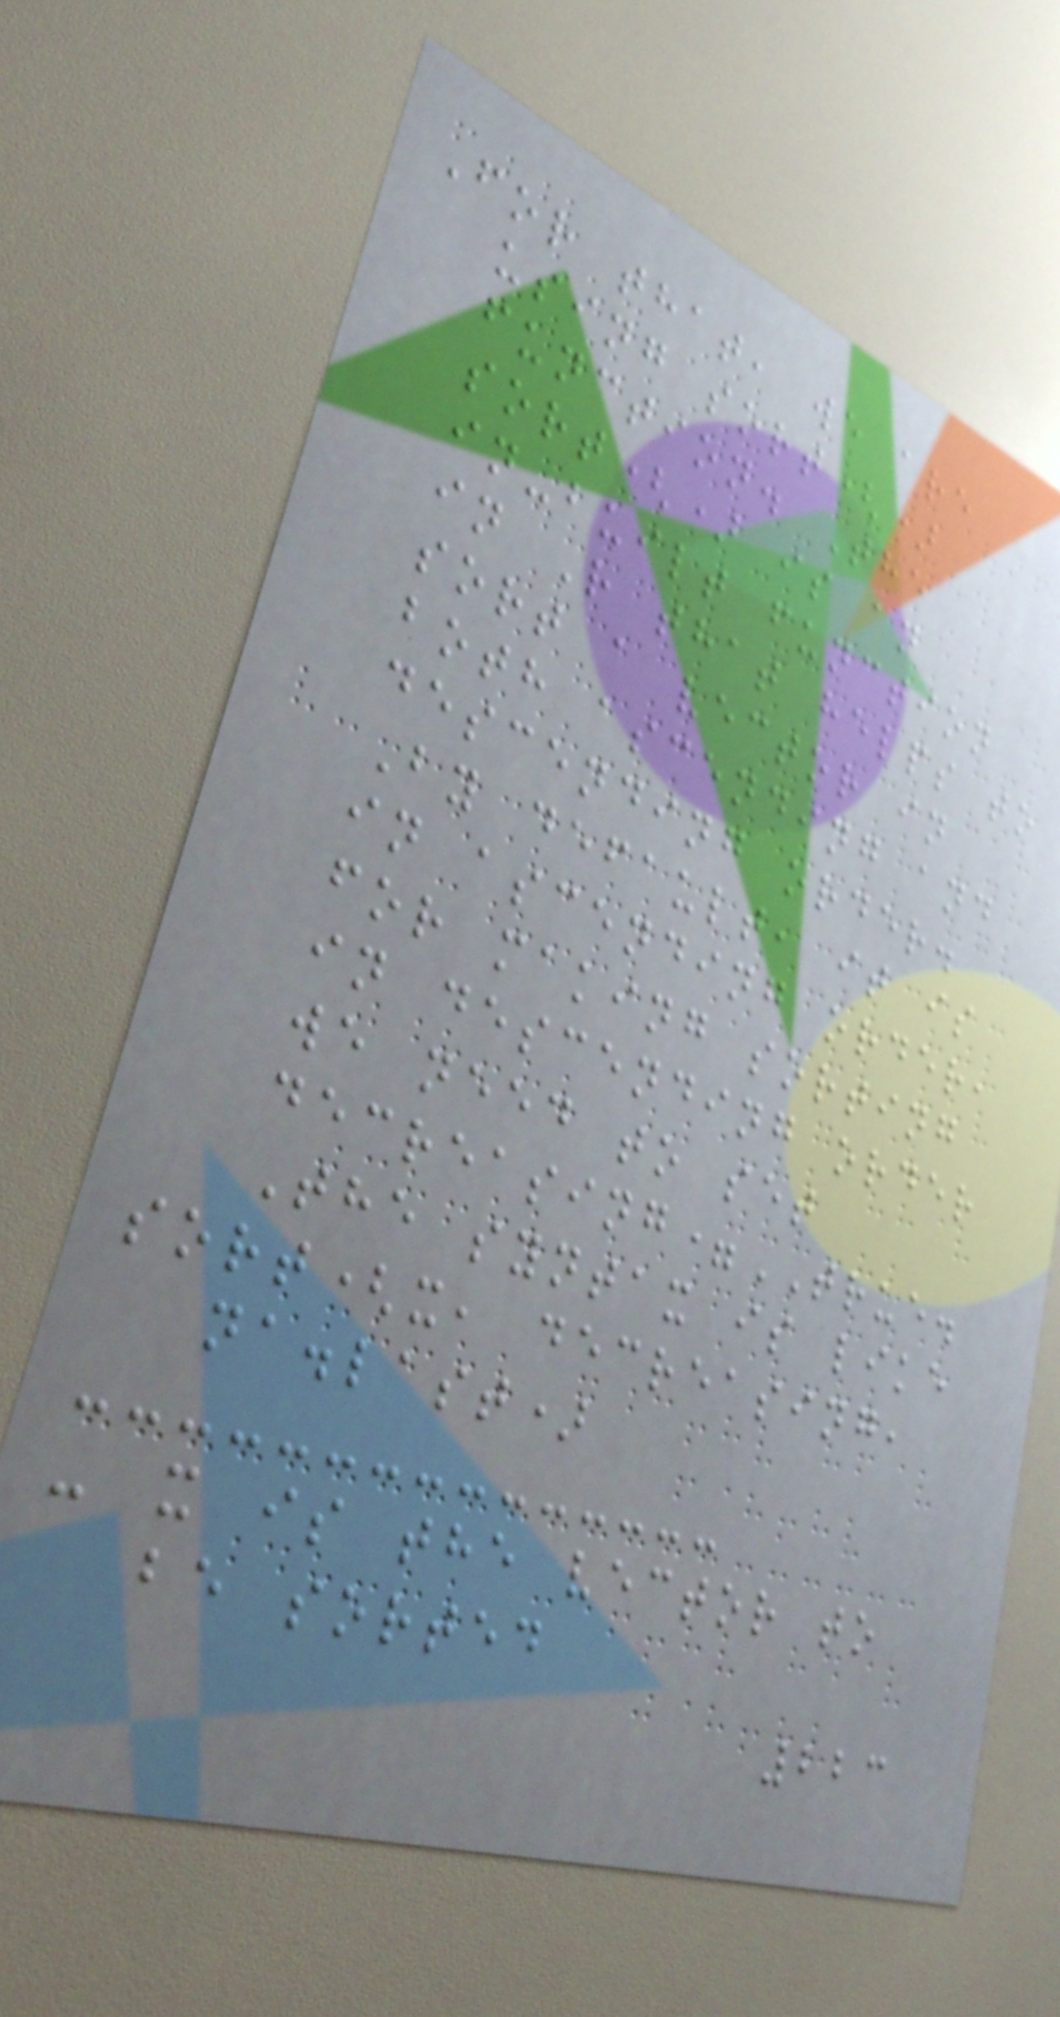For that, we are
using sort()
function. The
sort() is an
in-built function
in R that helps to
sort a vector in
both ascending and
descending order.
By default, it is
in ascending order,
for making sorting
in descending order
we need to set
decreasing=TRUE.
The syntax is like
sort(x, decreasing,
na.last)
- x is the vector to
be sorted
223
